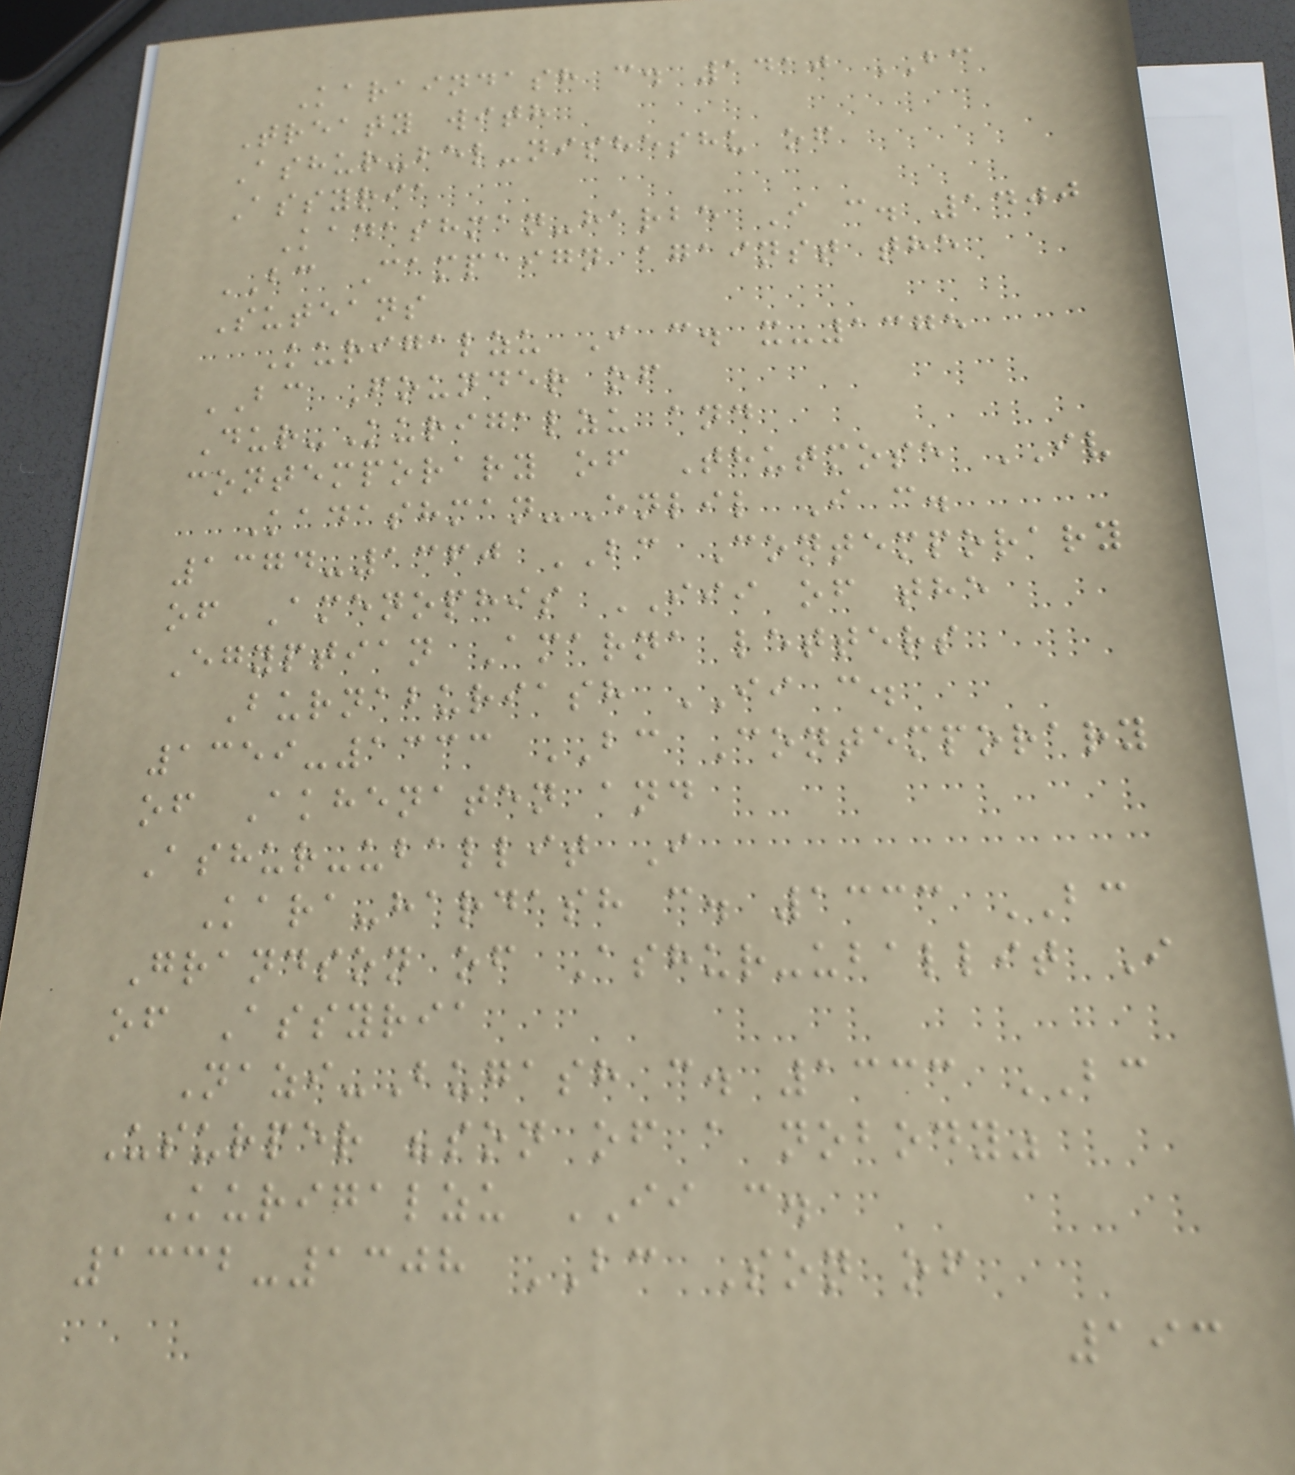Karaindash c. 1410 BC
Treaty with
Ashur-bel-nisheshu of
Assyria
Kadashman-harbe I c. 1400
BC Campaign against the
Suteans
Kurigalzu I c. x-1375
BC Founder of
Dur-Kurigalzu and
contemporary of Thutmose IV
Kadashman-Enlil I c.
1374-1360 BC Contemporary
of Amenophis III of the
Egyptian Amarna letters
Burnaburiash II c.
1359-1333 BC Contemporary
of Akhenaten and
Ashur-uballit I
Kara-hardash c. 1333 BC
Grandson of Ashur-uballit I
of Assyria
Nazi-Bugash c. 1333 BC
Usurper "son of a nobody"
Kurigalzu II c.
1332-1308 BC Son of
193
